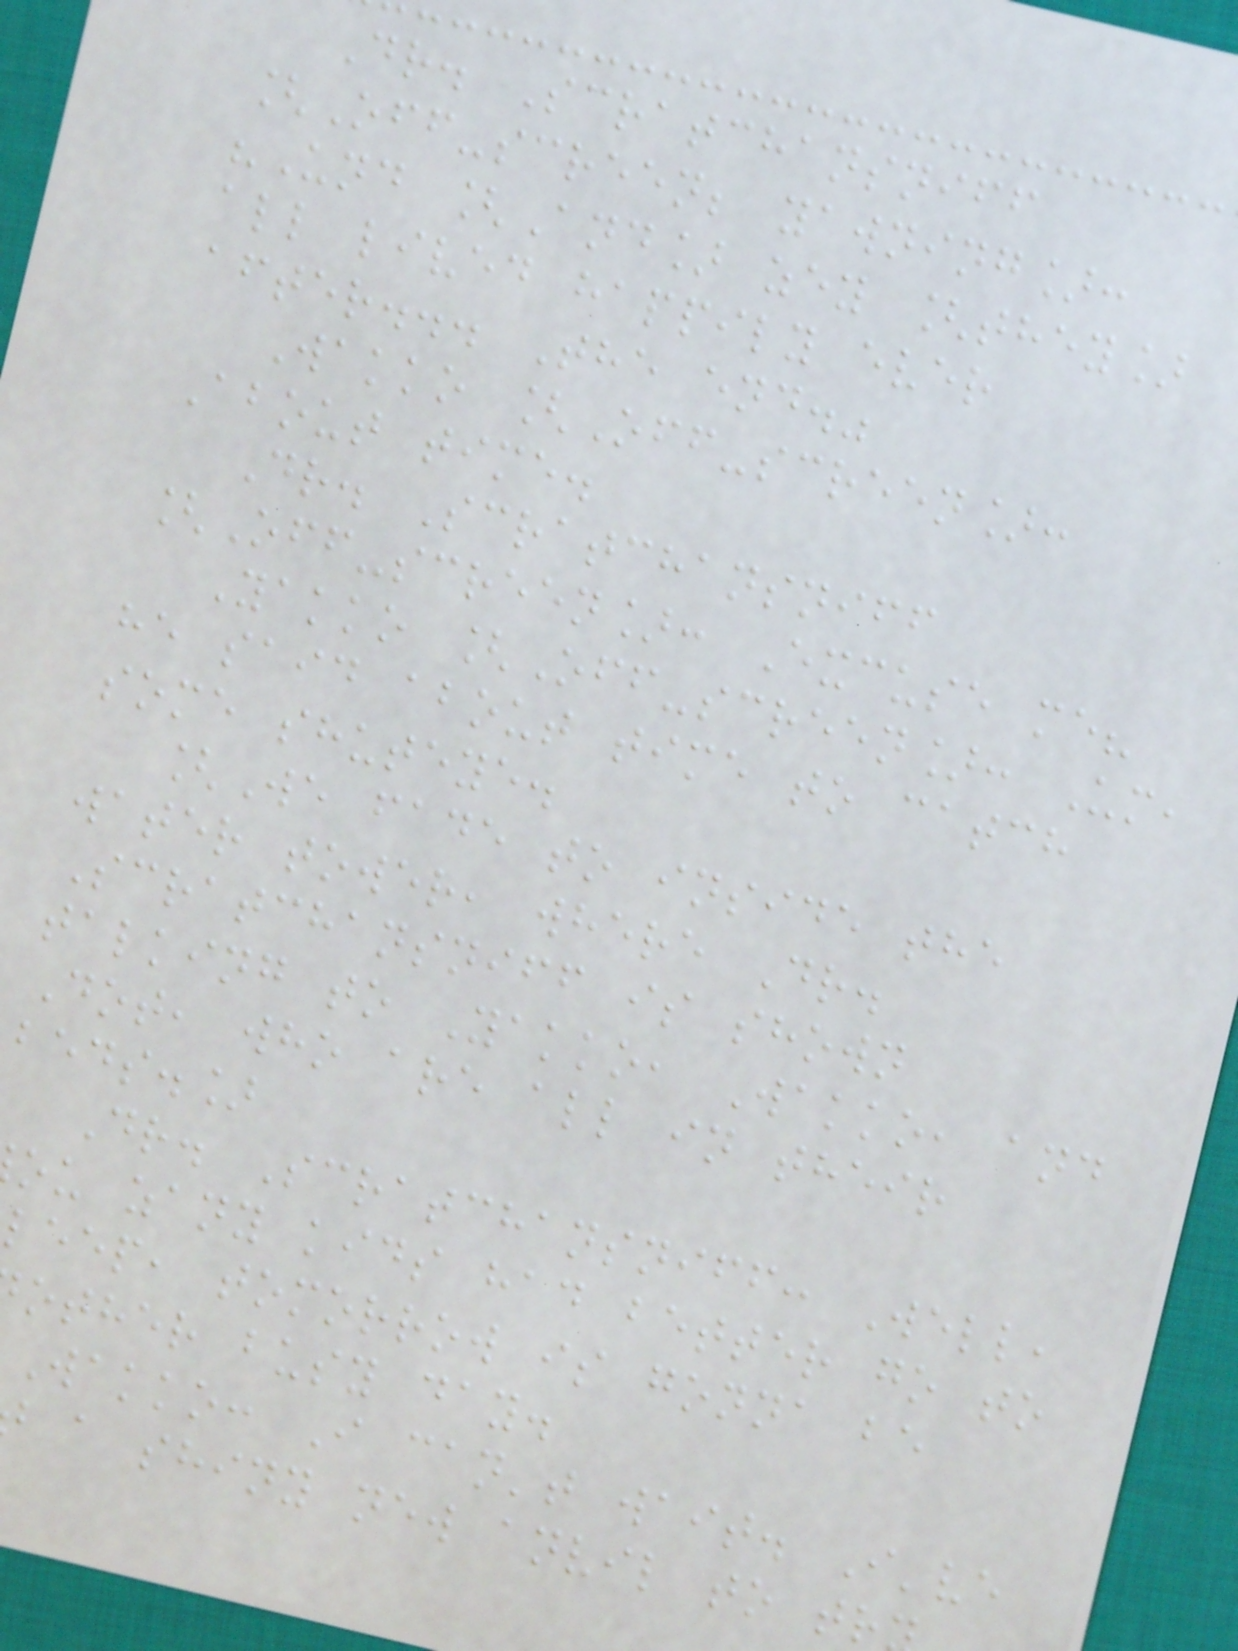Dr. Scratchansniff
[Off-screen; yawning]:
"Und [And] zey [they]
all lived happily ever
after... The end."
Wakko [Off-screen]:
About time.
Dr. Scratchansniff
[Off-screen]: Excuse me?
Yakko [Off-screen]: Um,
he said about time to catch
some shuteye.
[We fade to inside the
water tower, where Dr.
Scratchansniff is shown
talking to Yakko, Wakko, and
Dot, who are all in their
beds.]
Dr. Scratchansniff: Well,
ou zany kids had better go to
leep, tomorrow is gonna be
other busy day.
Wakko: I can't wait. I've
a shiny new anvil to tr
